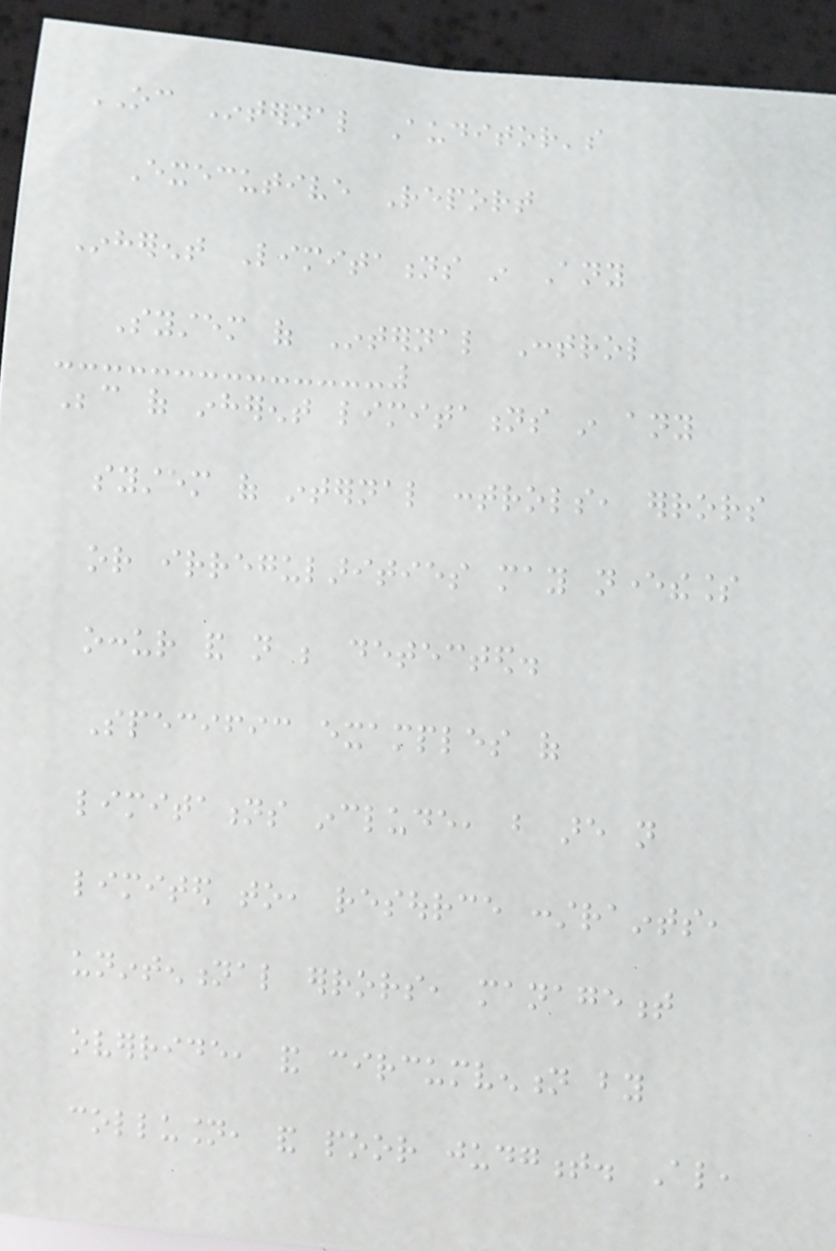OC Internal Auditor's
Executive Report
Inherent Limitations in Any
System of Internal Control
Because of inherent limitations in any
system of internal controls, errors
or irregularities may nevertheless
occur and not be detected.
Specific examples of
limitations include, but are not
limited to, resource constraints,
unintentional errors, management
override, and circumvention by
collusion, and poor judgment. Also,
